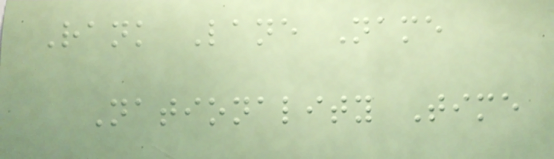Rank Lane Name
Nationality Time
